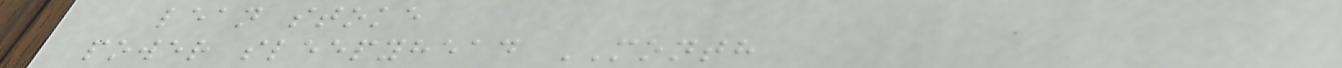lean stoke
power sleepyhead MONTH
